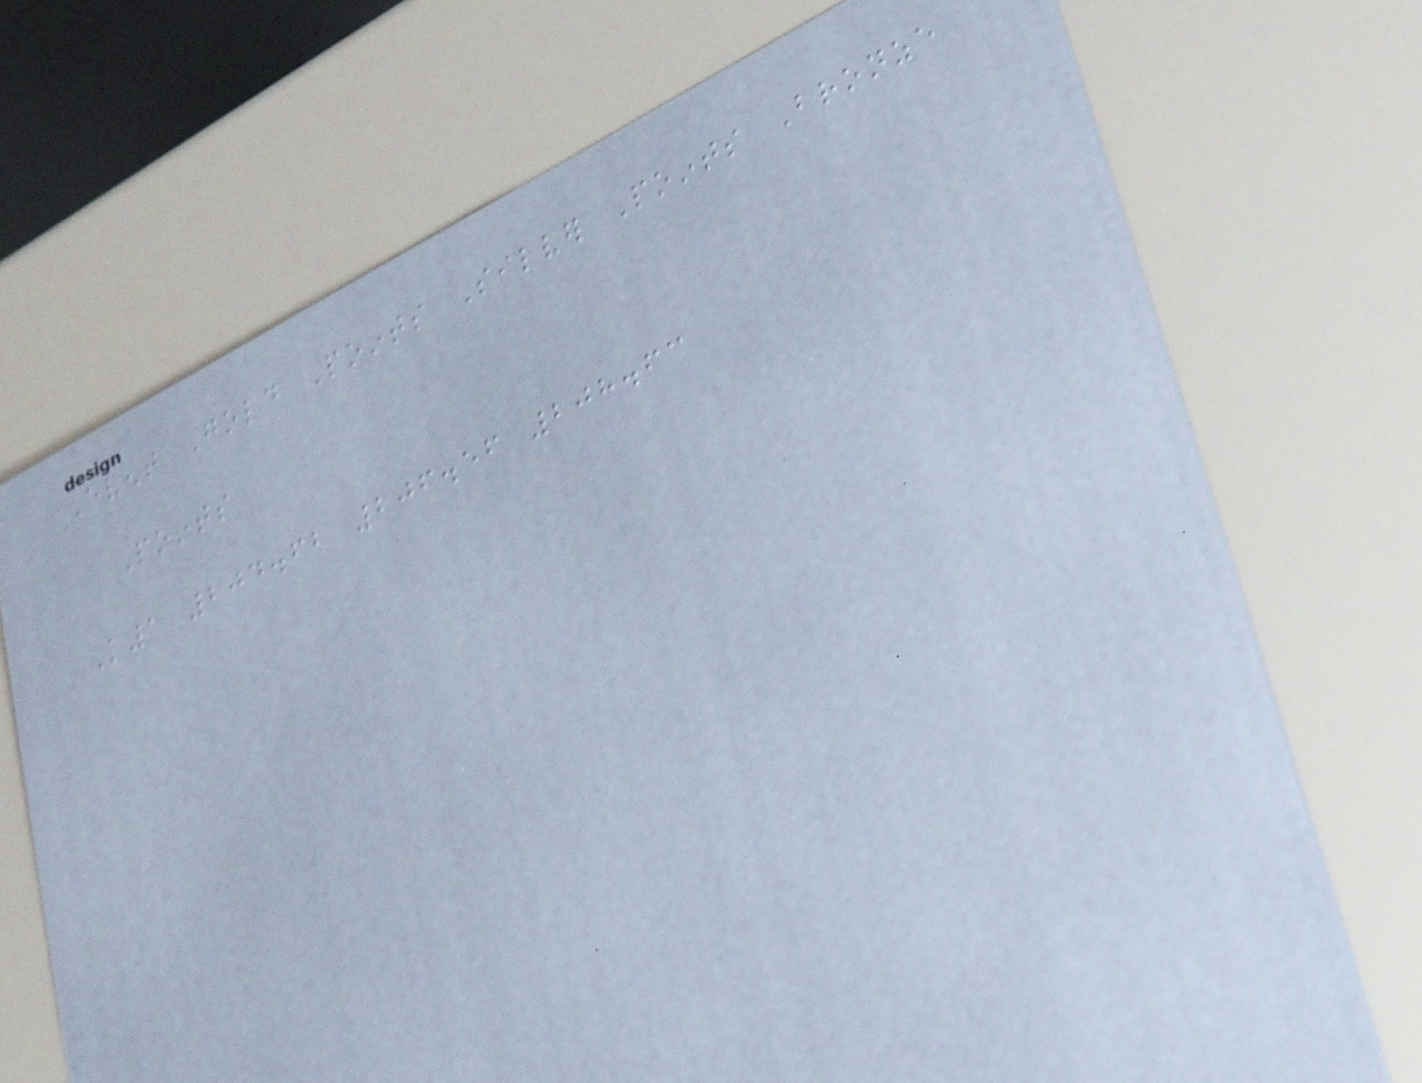Event Gold Points Silver Points Bronze
Points
K1 204.62 206.56 208.63
